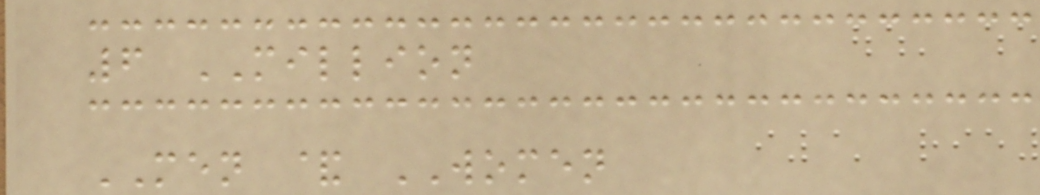6 MILLION
MEN & WOMEN
